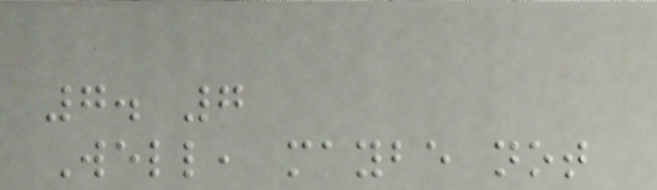7. 7
Well, maybe not
